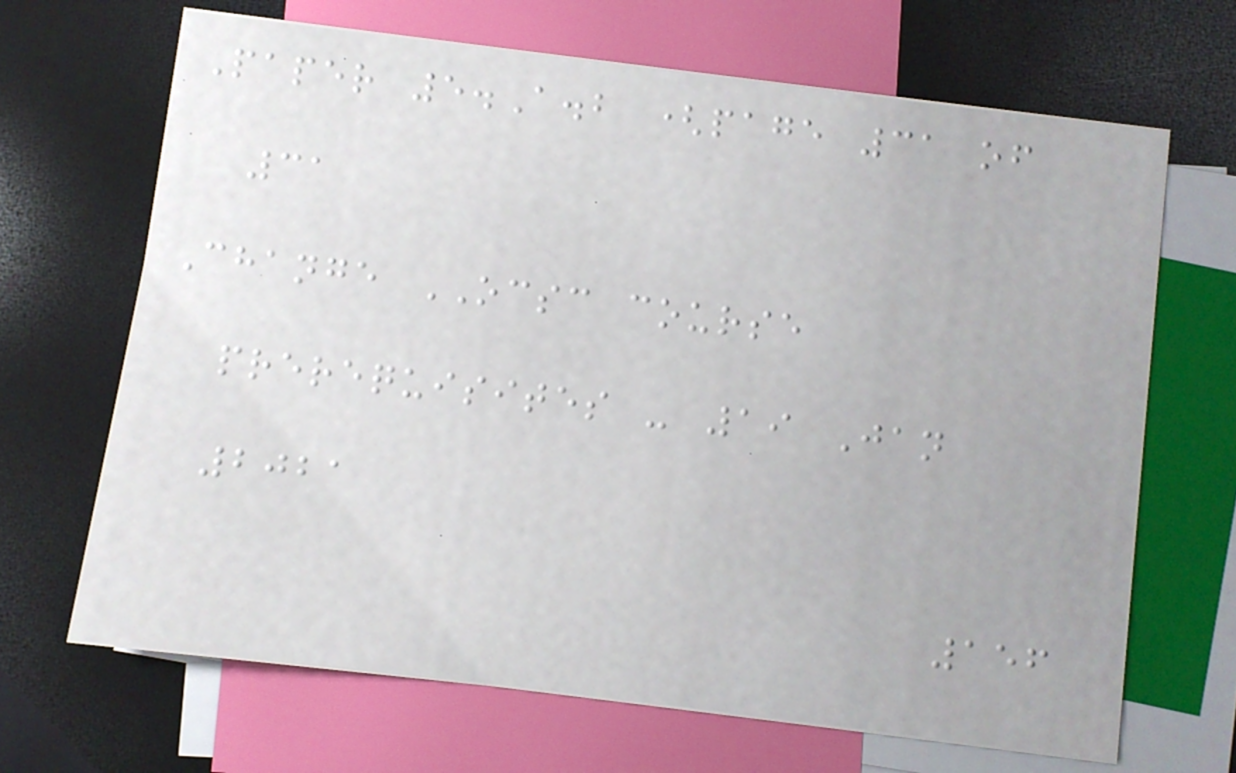Paper 5.A.b (page 31 of
31
Change OCSC course
prerequisites - 19 Jan
2021
156
